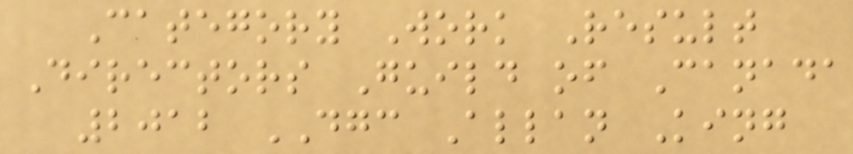Category Work Result
Directors Guild of Canada
2012 DGC Allan King
